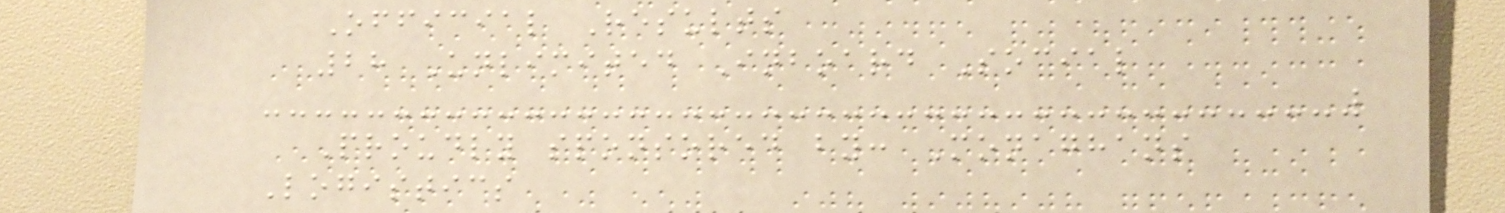Official Results
28 Unlimited Inboard Social
Proudly sponsored by: Monaghans
Logistics
